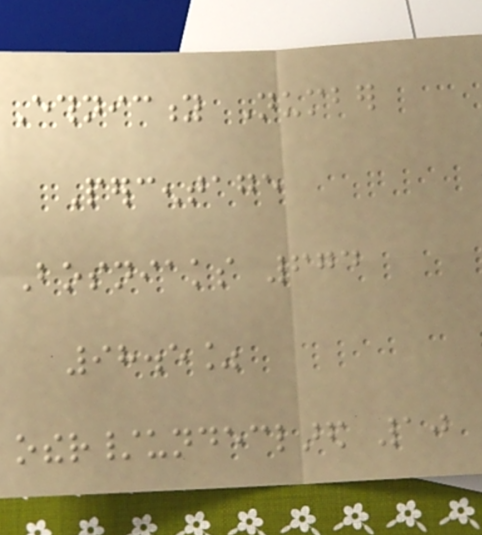Ethnicity Number
Percentage
Bosniaks 674
98.5%
other/undeclared 10
